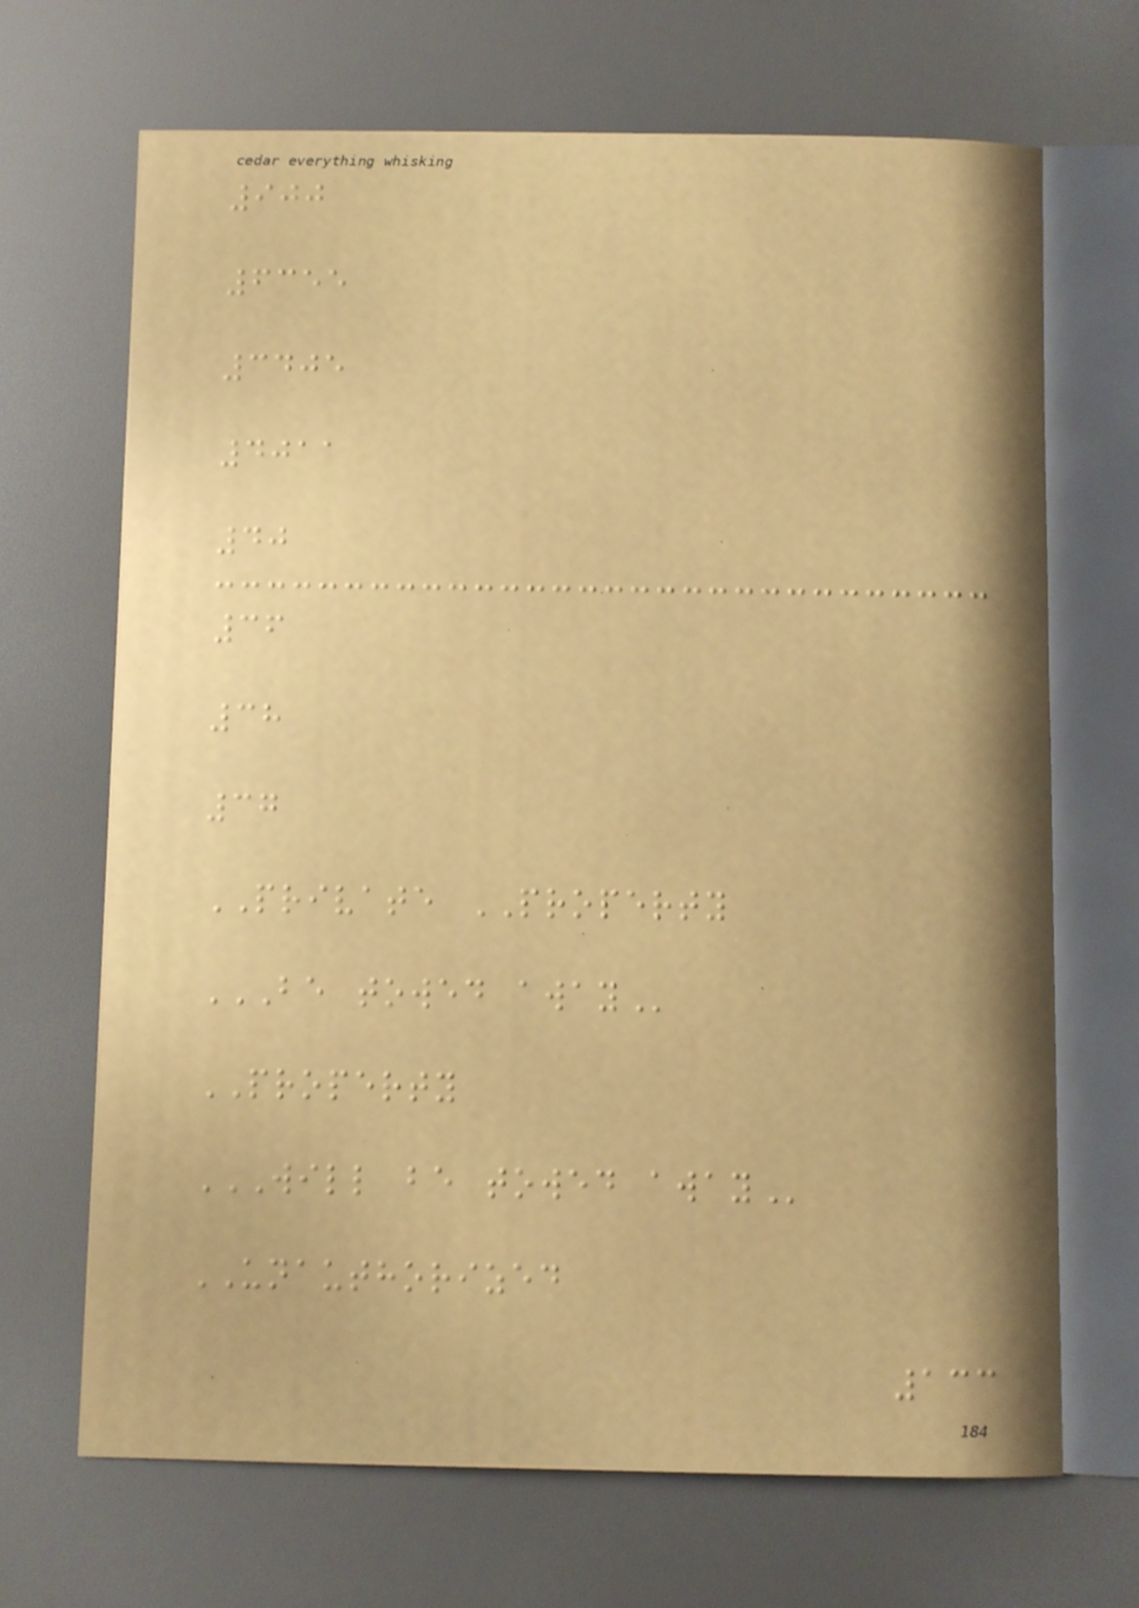900
6355
3405
4011
40
36
38
37
PRIVATE PROPERTY
BE TOWED AWAY
PROPERTY
WILL BE TOWED AWAY
UNAUTHORIZED
133
